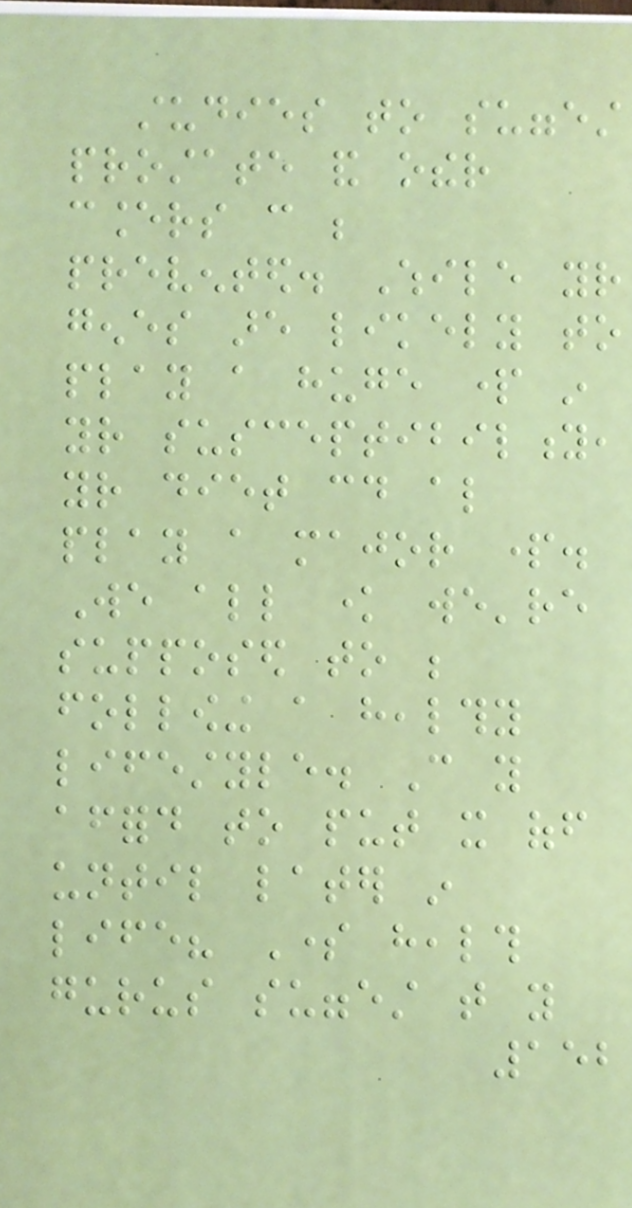studies to suggest
prostate and other
cancers can be
prevented. While your
genes are likely to
play a huge part in
your susceptibility,
your diet could also
play a major part.
We all know we're
supposed to be
following a healthy
lifestyle. Can you
afford to put it off
until later in
life? Some health
gurus suggest that you
152
